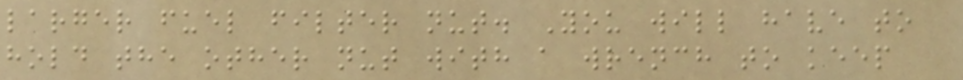larger fuel filter nut. You will have to
hold the other nut with a wrench to keep
